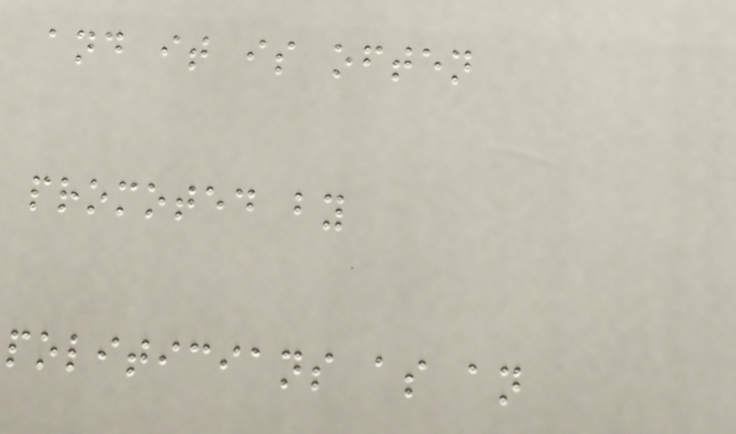and it is often
promoted by
politicians as an
